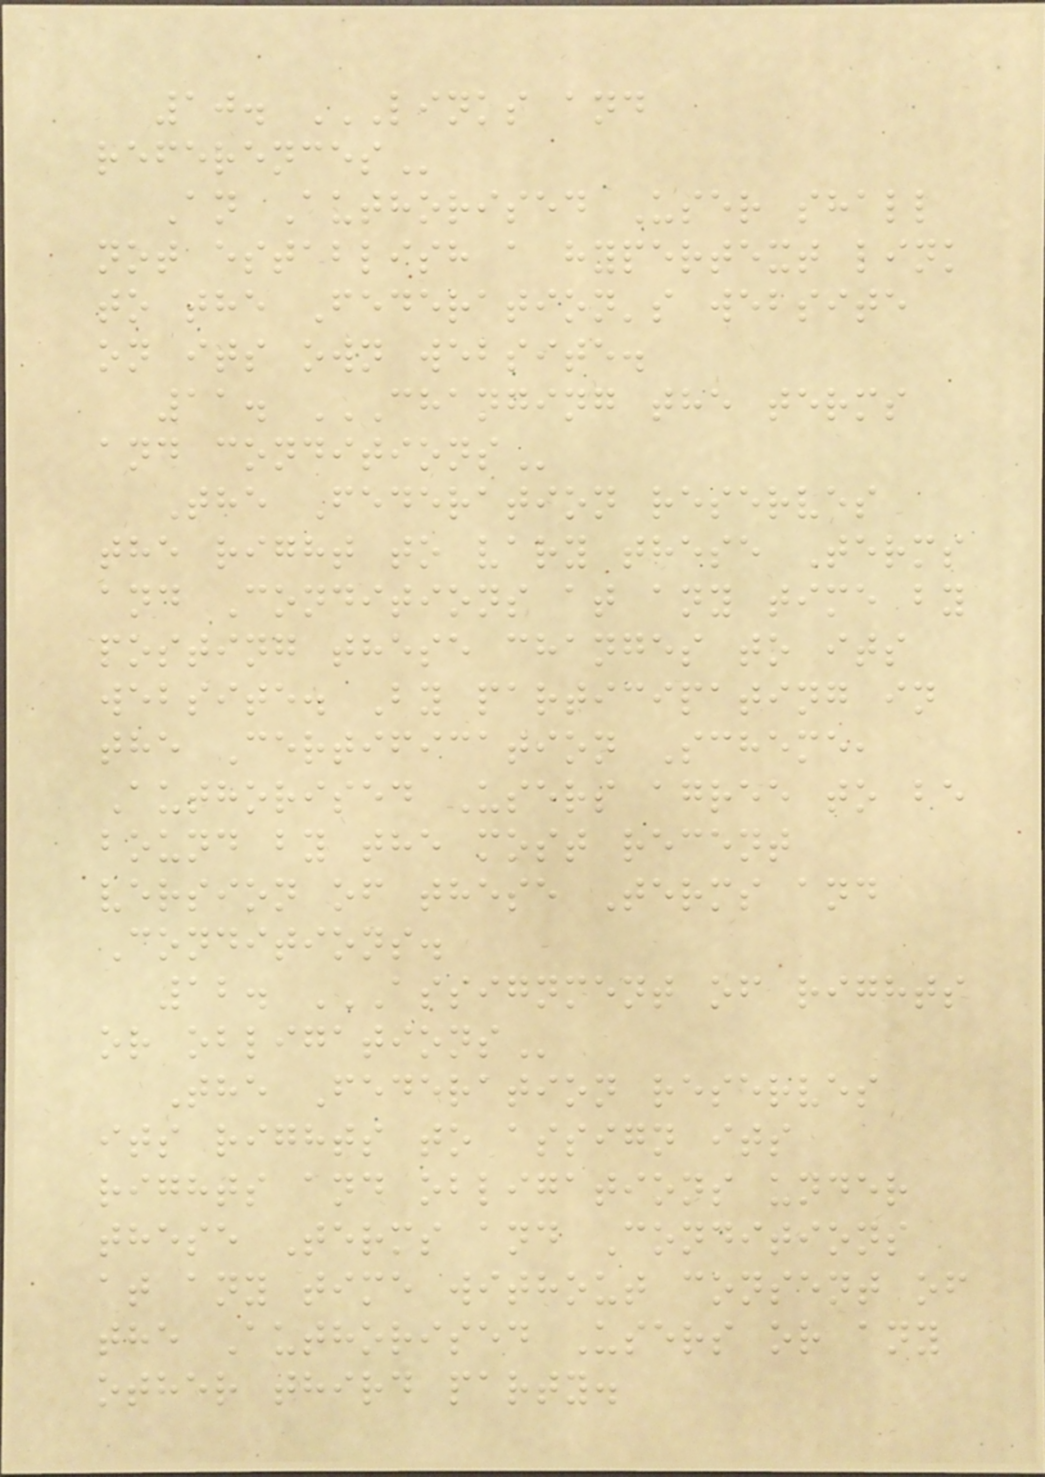10. LINKS AND
REFERENCES
An Authorised User shall
not establish a hypertext link
to the Federation's website
on its own website.
11. CHANGING THE TERMS
AND CONDITIONS
The Federation reserves
the right to vary these Terms
and Conditions at any time by
posting these changes to its
website. By participating in
the Certification Scheme,
Authorised Users agree to be
bound by the most recent
version of these Terms and
Conditions.
12. ASSIGNMENT OF RIGHTS
OR OBLIGATIONS
The Federation reserves
its rights to assign its
rights and obligations under
these Terms and Conditions
at any time without consent of
the Authorised Users or any
other third party.
